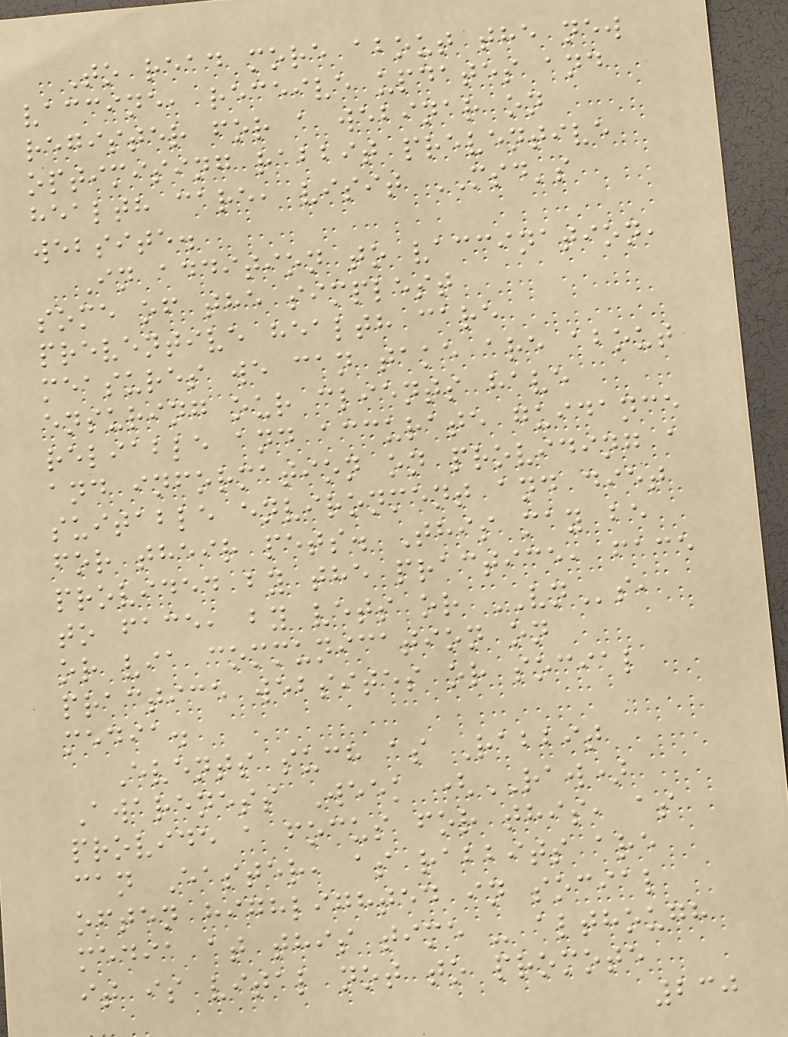To read more about the new
vaccine, receive updates and
register for a webinar on
optimising rabbit preventive
health care, visit MSD's
website.
In addition to vaccination,
some of the simplest
preventive health care
measures we can take are about
ensuring our clients have
reliable and accurate guidance
and information on providing a
suitable environment and diet
for their pets. This may be
provided by the practice, face
to face, by vets or VNs,
or via communication on
practice websites or social
media.
Events such as Rabbit
Awareness Week (RAW)
provide a focus for this, as
can Easter, as rabbits are
often highlighted in social
media at this time - although
it is vital not to promote
230
